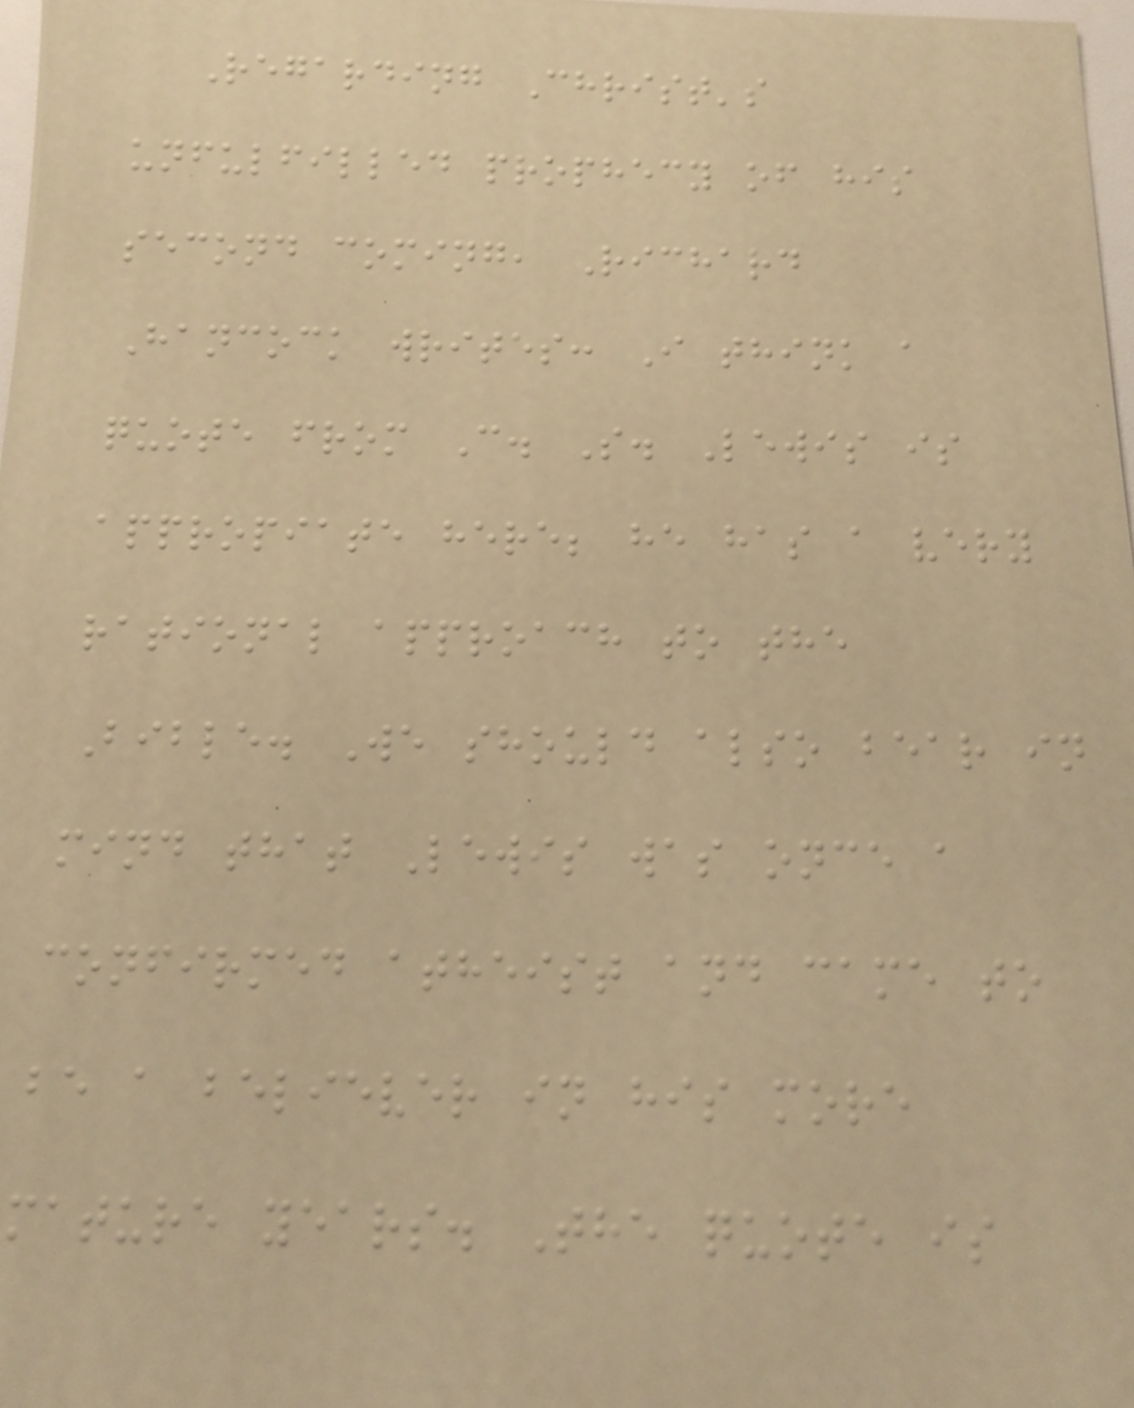Regarding Christ's
unfulfilled prophecy of his
second coming, Richard
Hancock writes: I think a
quote from C. S. Lewis is
appropiate here; he has a very
rational approach to the
Bible. We should also bear in
mind that Lewis was once a
confirmed atheist and came to
be a believer in his more
mature years. The quote is
